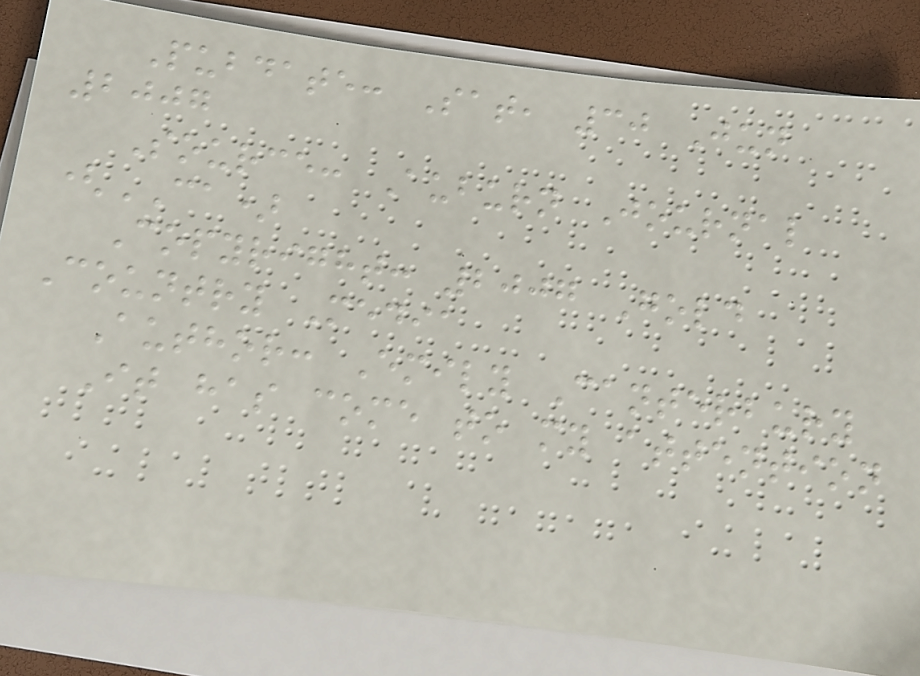Pubdate: Sat, 30 Jun
2007
Source: Auburn Journal
(CA)
Copyright: 2007 Gold
Country Media
Author: Emily Canterbury
It has come to my attention
